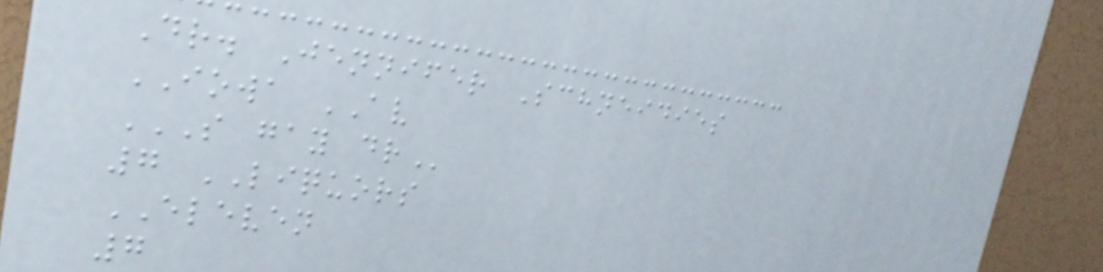Dr. Jennifer Schneidies
IOWA AV
S GAY DR
7 LIQUORS
ELEVEN
7
